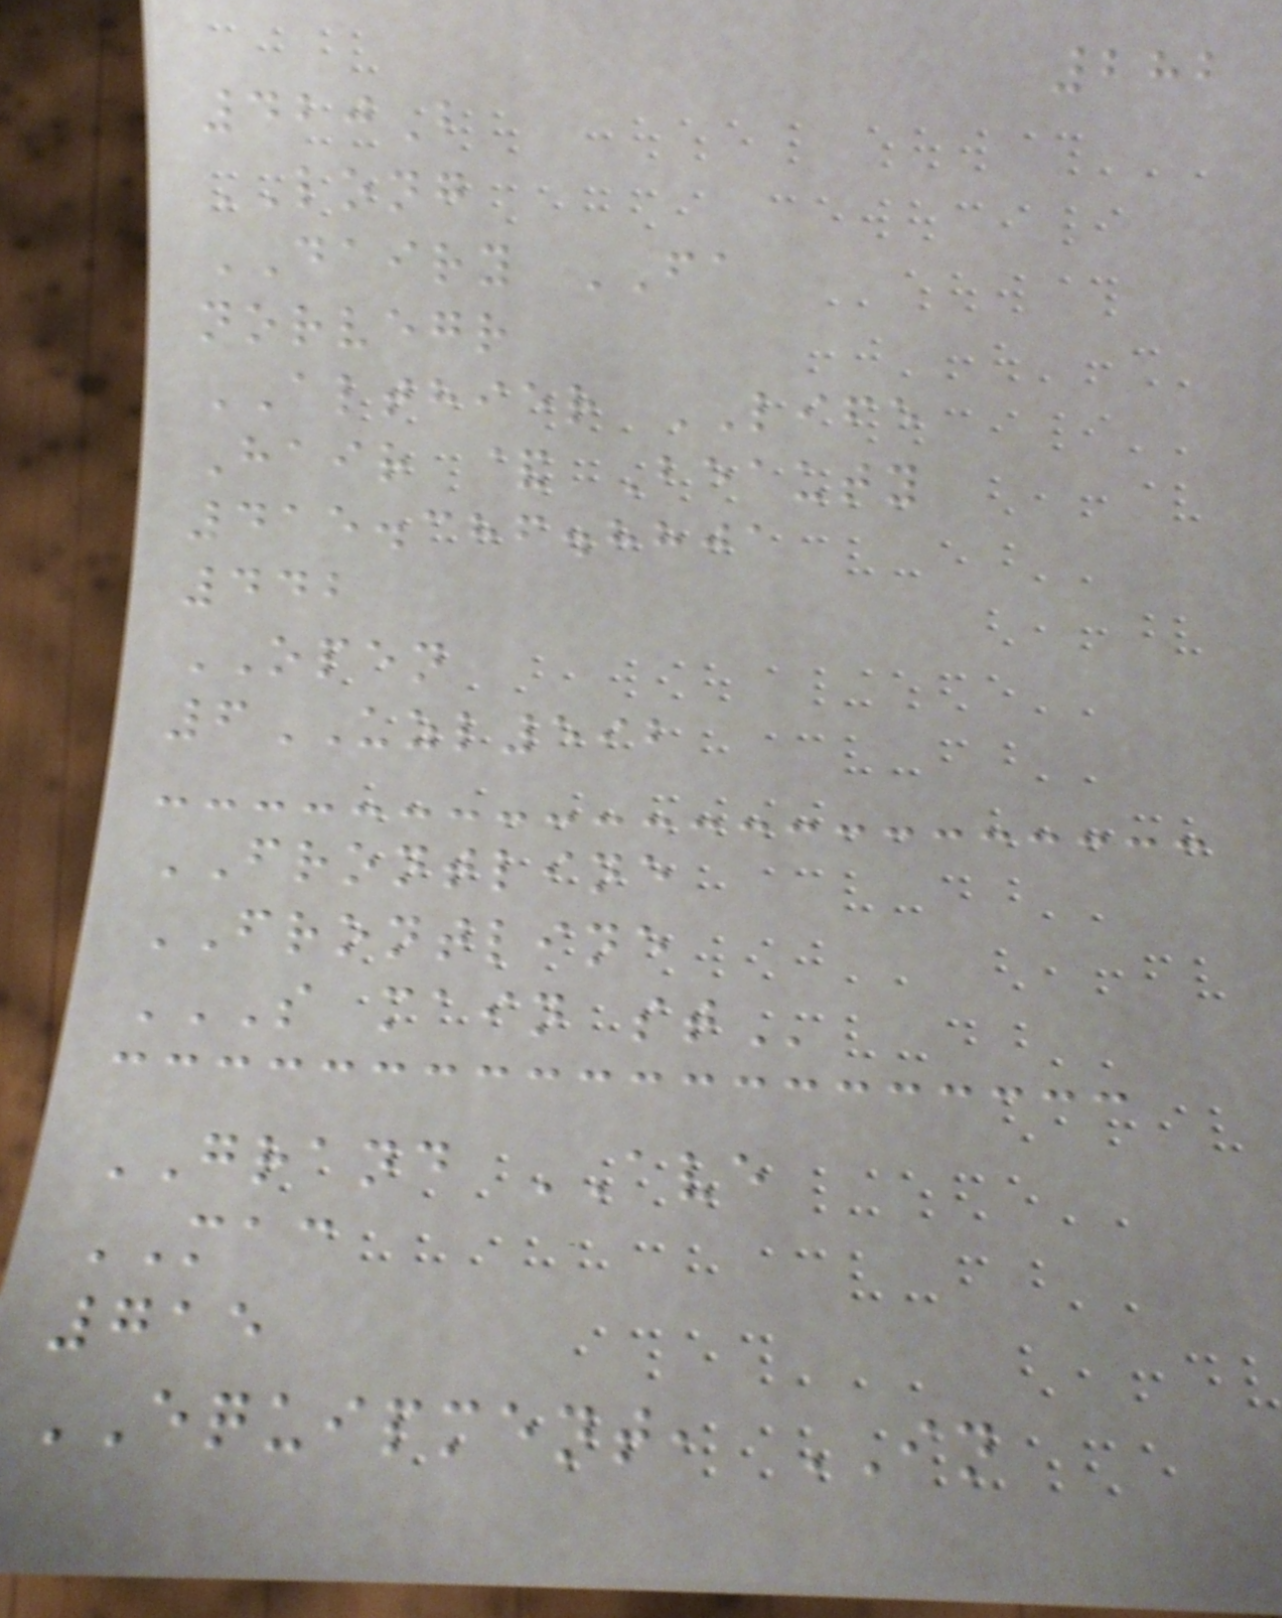282
420B
LONG
DAIRY FA
norvegr
ALTHIER LIFE
Hair & Beauty
415.386.8801
442
OPEN
6UZL592
FRONTLINE
FRONTLINE
S MAIN ST
GRAND AVE
MAC
715
EQUIPMENT, IN
